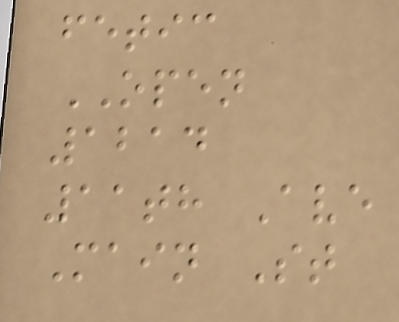fetic
OPEN
1214
11th Ave
Main St
